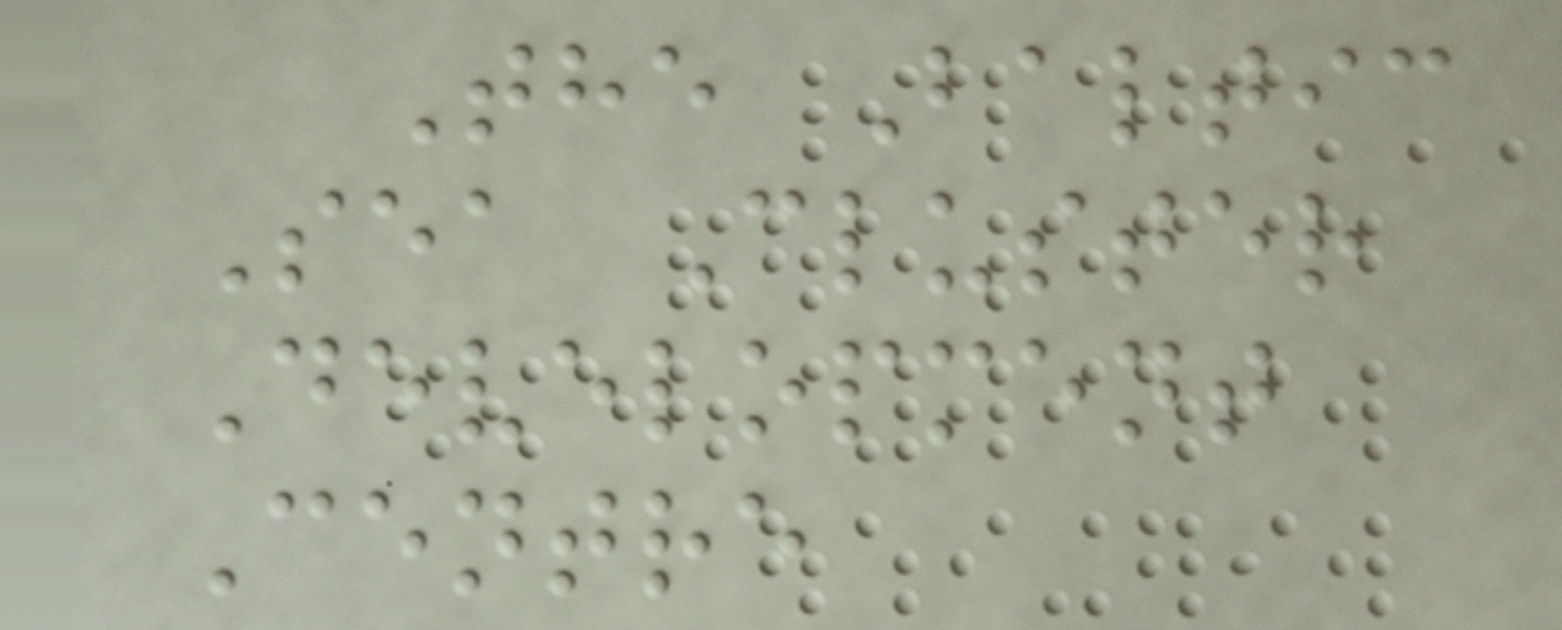The Baltic
Sea Cluster
Development
Centre
